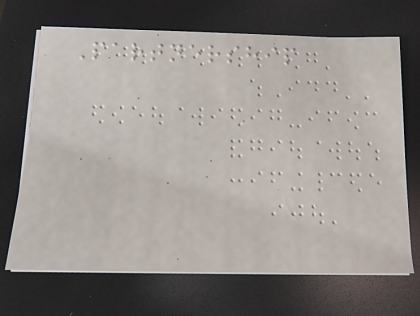Partnership
